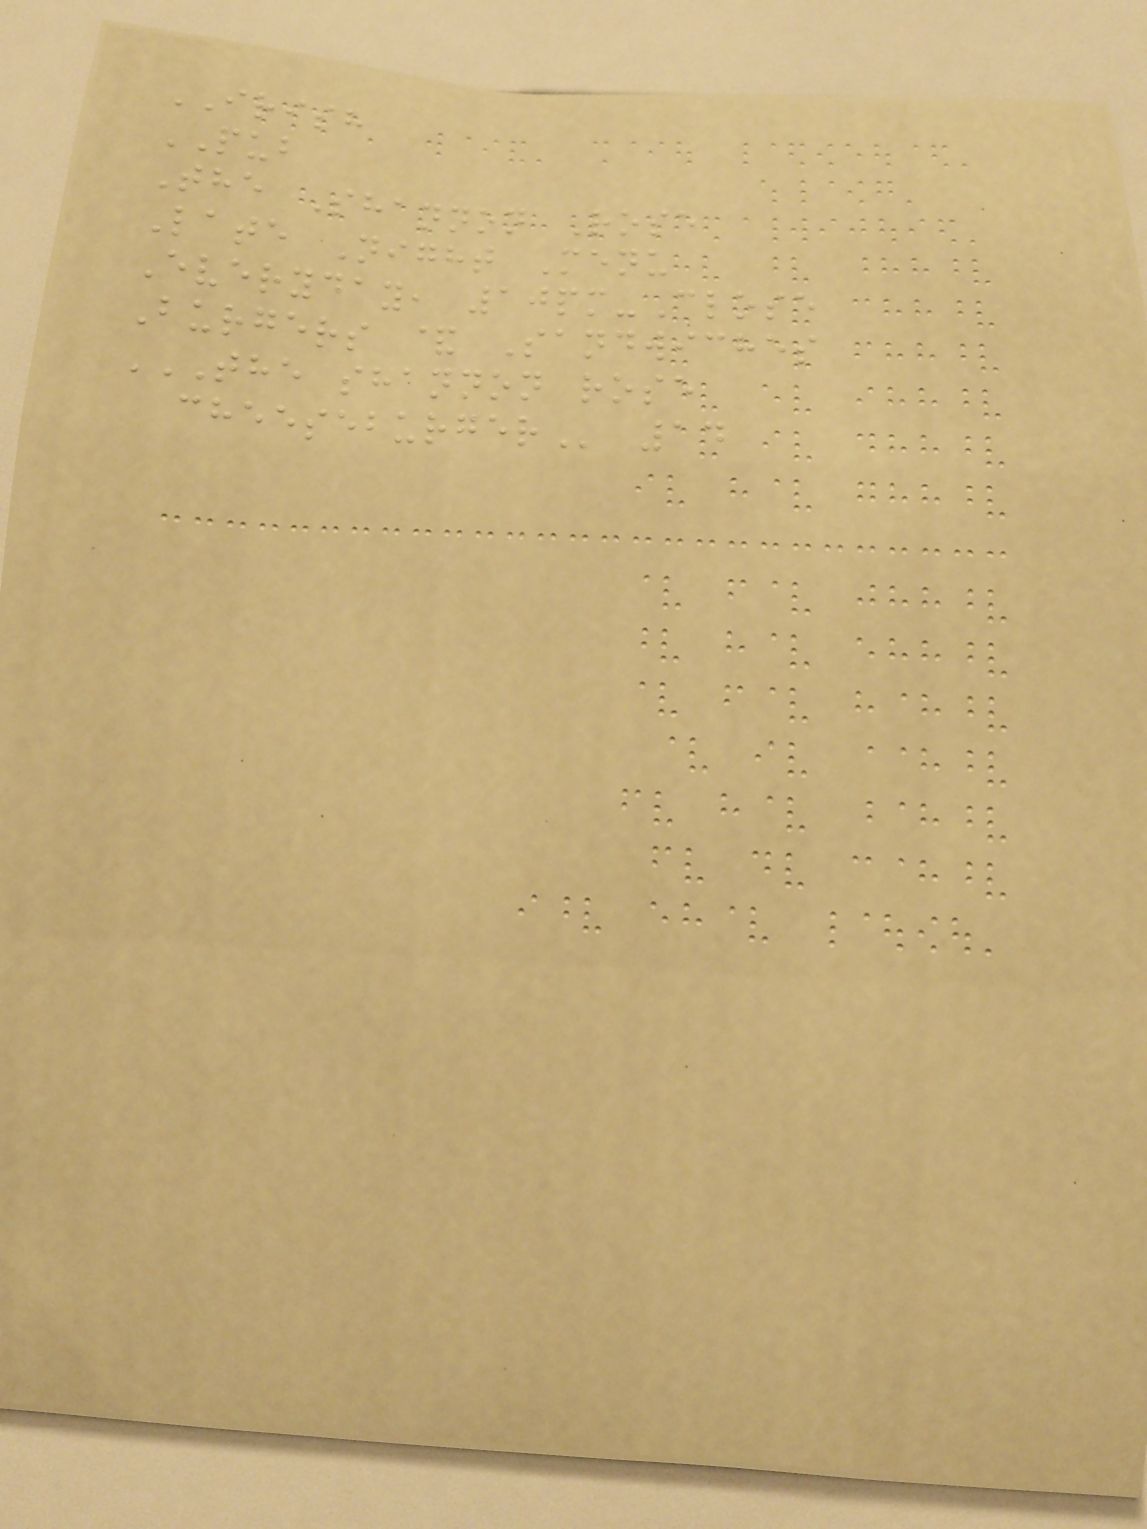IRISH
PUB
The Shannon Rose
Late Night Menu
Everyday, 10pm-Close
Burgers & Sandwiches
THE SHANNON ROSE
CHEESEBURGER 14
